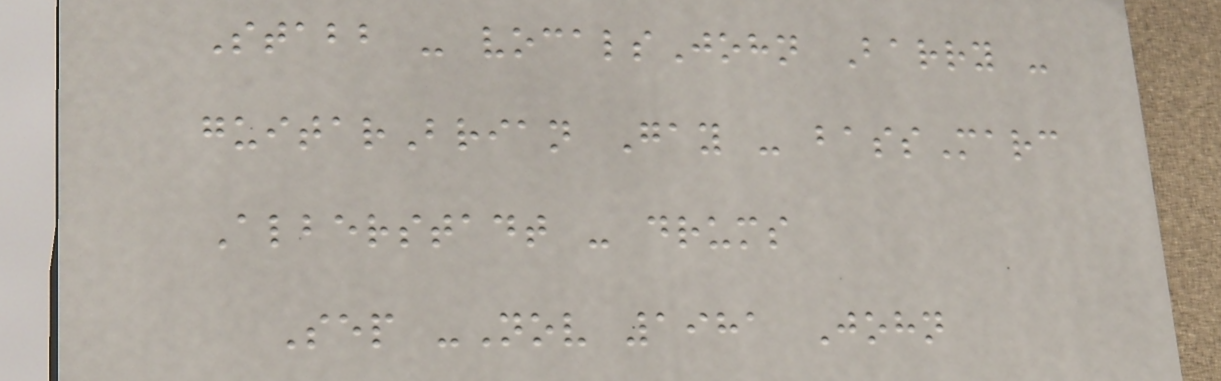Stabb - vocalsJohn Barry -
guitarBrian Gay - bassMarc
Alberstadt - drums
Sep -Nov 1981 John
